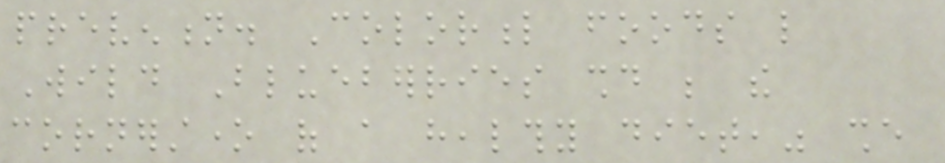prevention. Colorful foods like
Wild Blueberries should be the
cornerstone of a healthy diet," she
